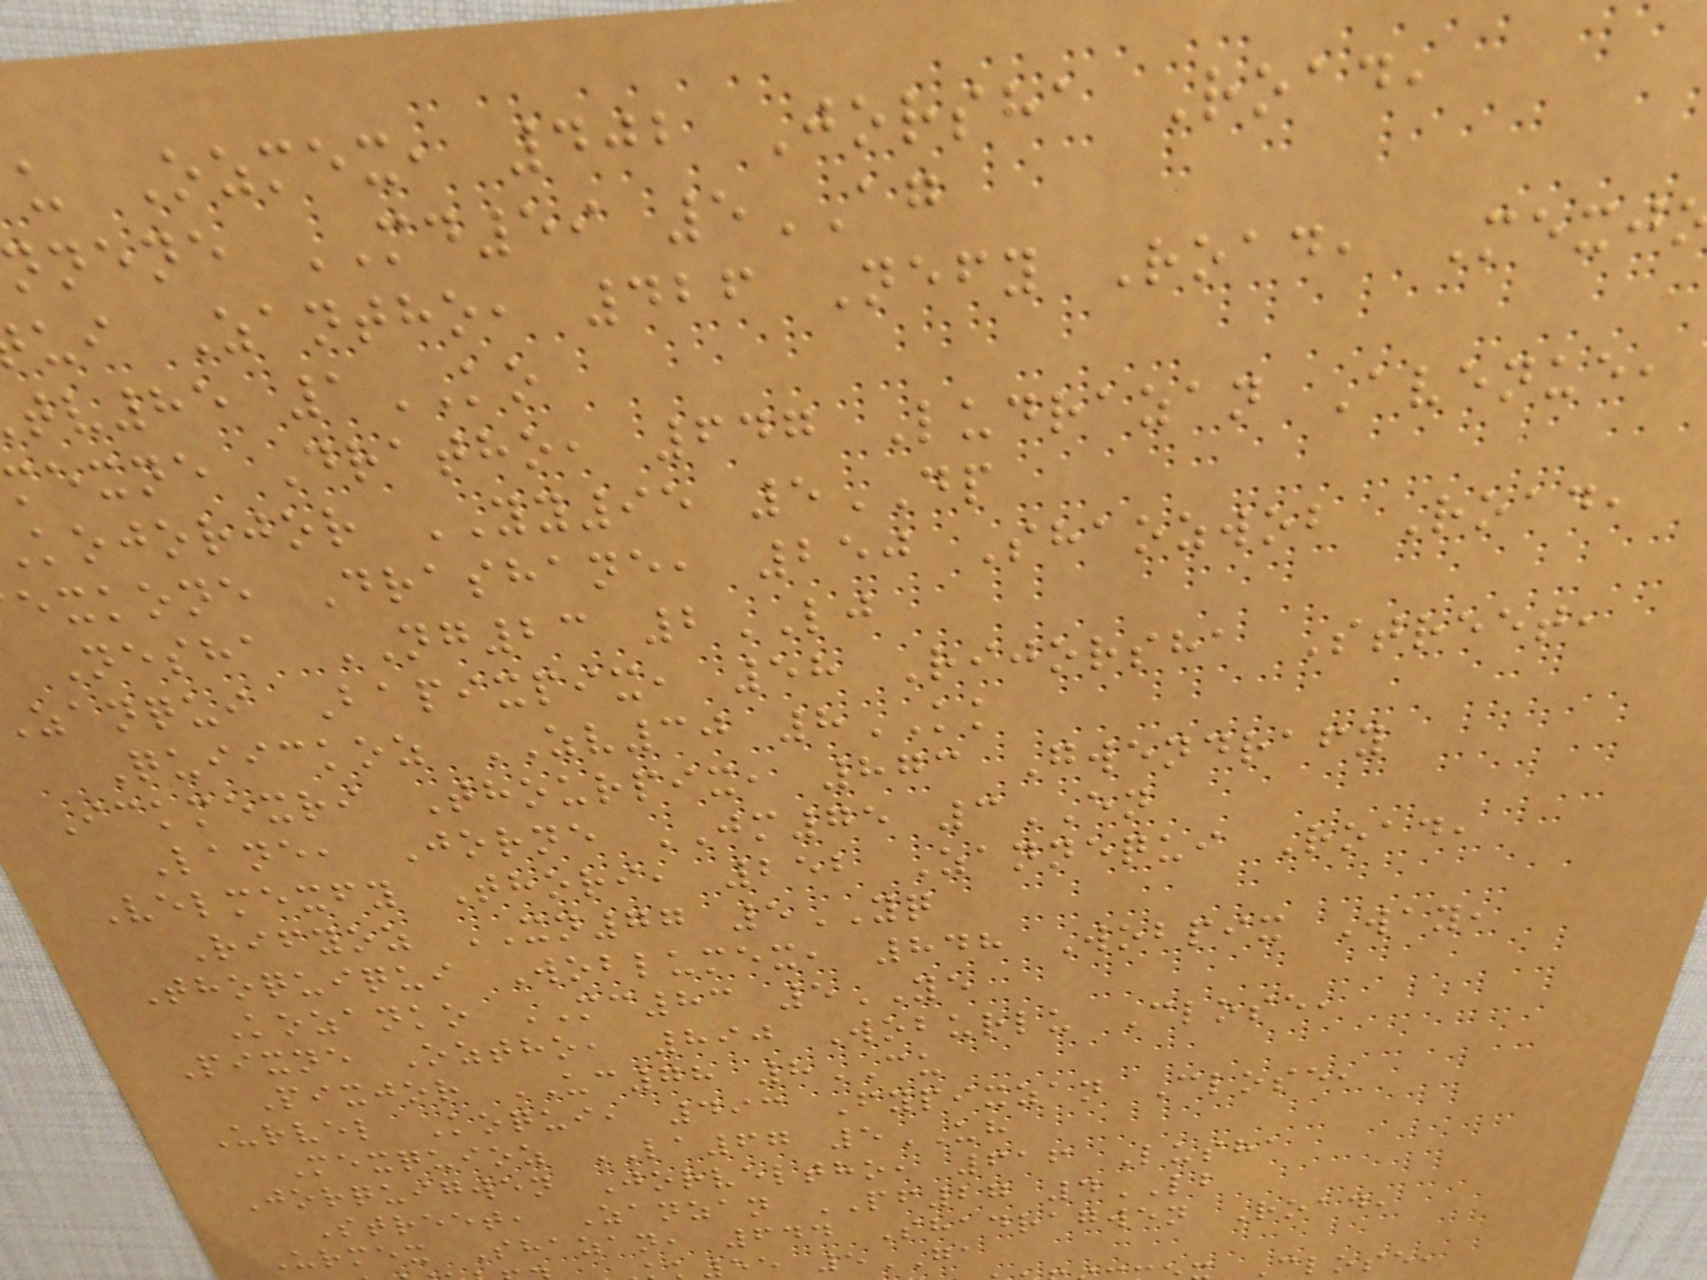u Ozmex, 402 Jorsha Road,
nnene MD59 5AG
ui Zantho, 426 Nefy Road, Mexj
tv85 1KO
mexne Dratho, 647 Ludrazan Avenue,
kojorjor YY95 5DP
exkone Drashane, 250 Shaozwob Road,
Nesha NG23 2LJ
zanqui Bapixpix, 58 Rijorsha Street,
Quiickoz ZV30 8KK
Ickmexri Thourpix, 873 Gwendrafy
Lane, Jorne JM75 3EN
Velmexfy Thori, 252 Zannequi Road,
Rifyoz XN77 5YQ
Thoquiqui Woblumex, 848 Wobpix Way,
Kozanko MC83 5YE
Pixne Oztho, 890 Woburlu Close,
Pixjor UC78 8CU
Urvel Koqui, 493 Fypixzan Close,
Mexquioz LA67 5UH
Jorquigwen Jorveltho, 616 Lusha
Street, Zanzan PF27 4LB
Urmex Shazan, 644 Shadragwen Road,
ee 5GA
